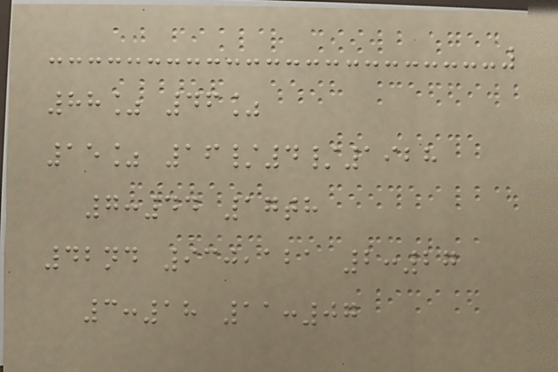88% 46%
15% 16/4/1928
7:44 17th
42nd 930,121 2:27
3:18 11:07
